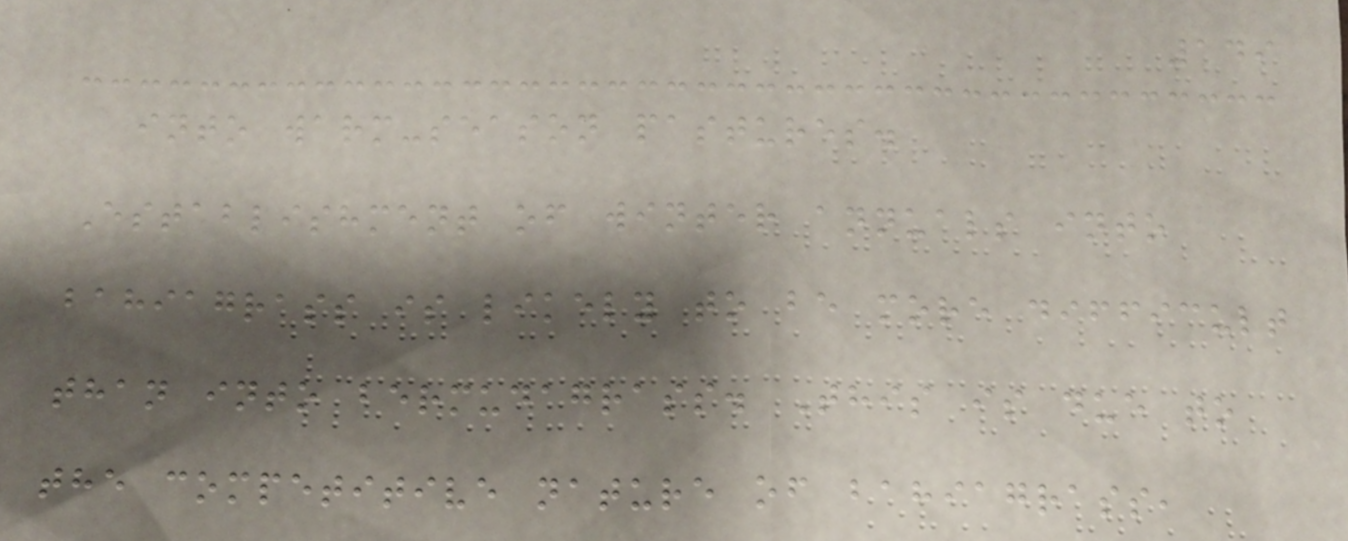149
into warm-season pastures.
Establishment of winter annuals into
bahiagrass is likely to be more difficult
than into bermudagrass. This is due to
the competitive nature of bahiagrass,
